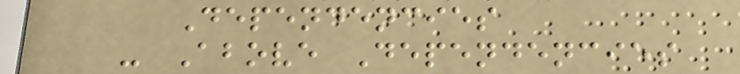Dependencies
- Above Dependencies
